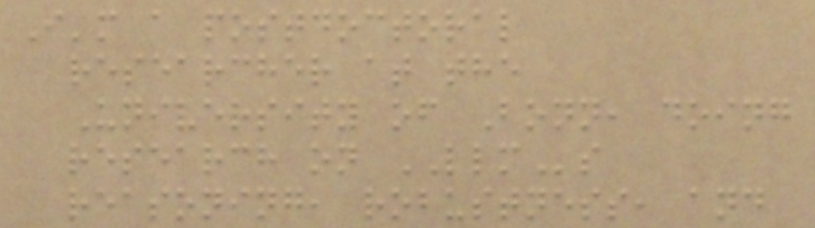I'm a postdoctoral
researcher at the
University of Bonn, doing
research on LLMs
reasoning, robustness, and
